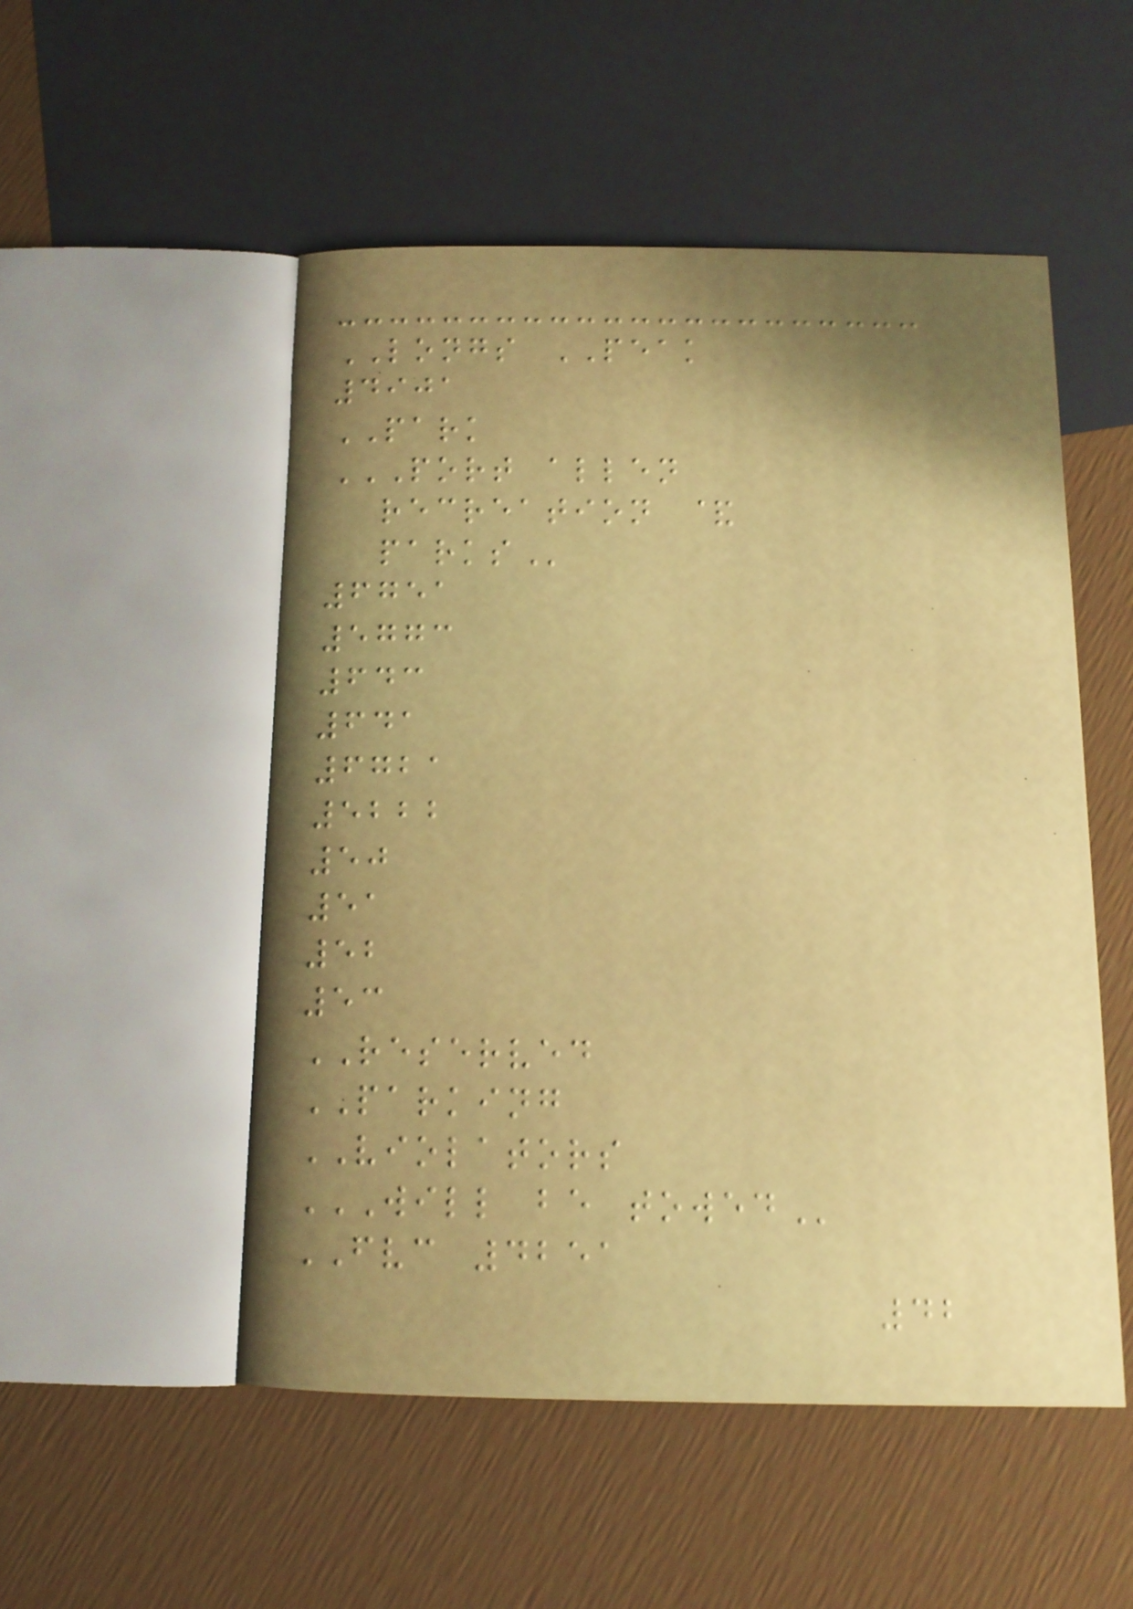LONGS PEAK
4901
PARK
PORT ALLEN
RECREATION &
PARKS
6751
5773
643
641
6721
5222
50
51
52
53
RESERVED
PARKING
VIOLATORS
WILL BE TOWED
FVC 4251
42
